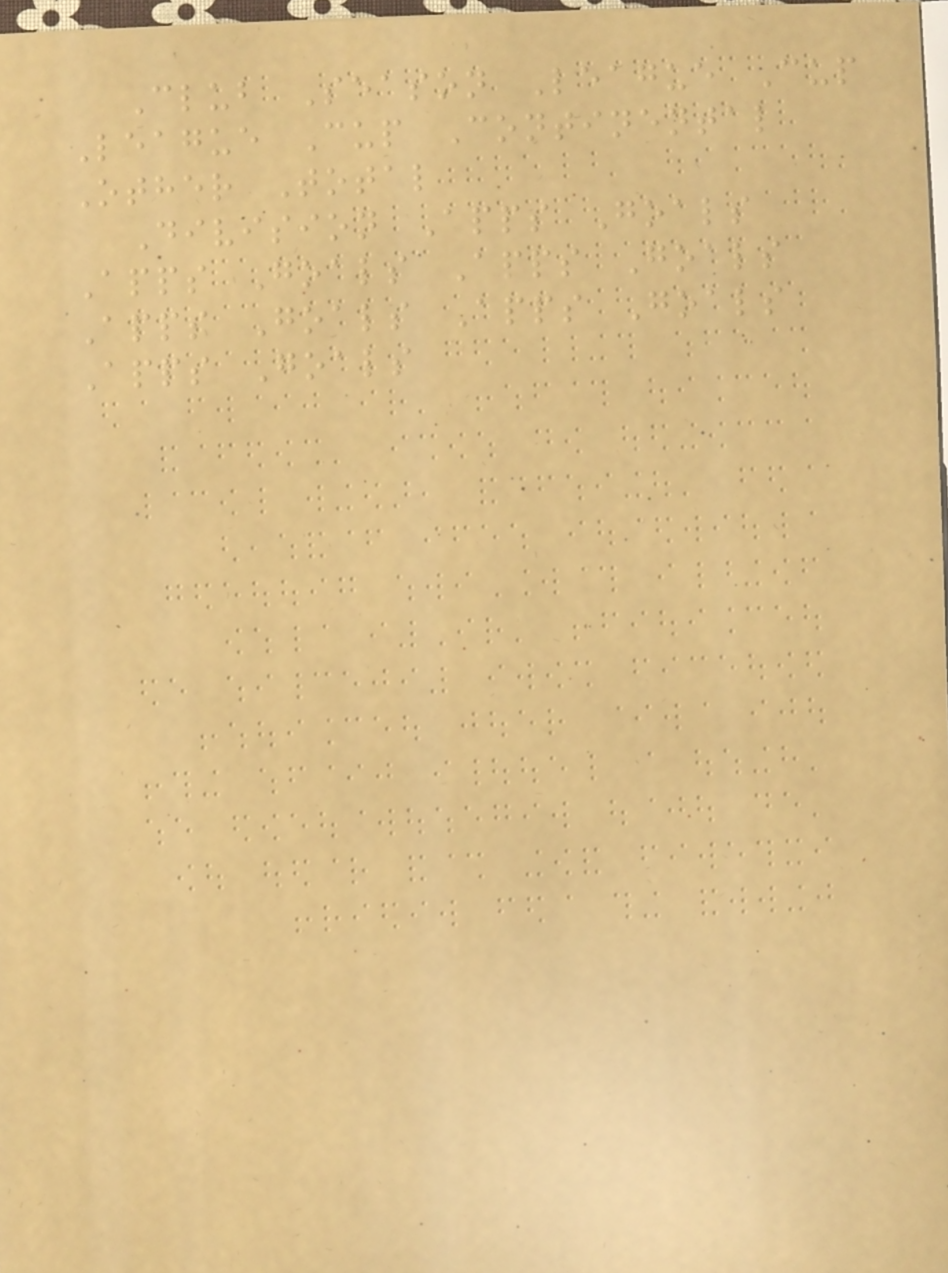Club Season League Cup
League Cup Continental
Other Total
Division Apps Goals
Apps Goals Apps Goals
Apps Goals Apps Goals
Apps Goals
